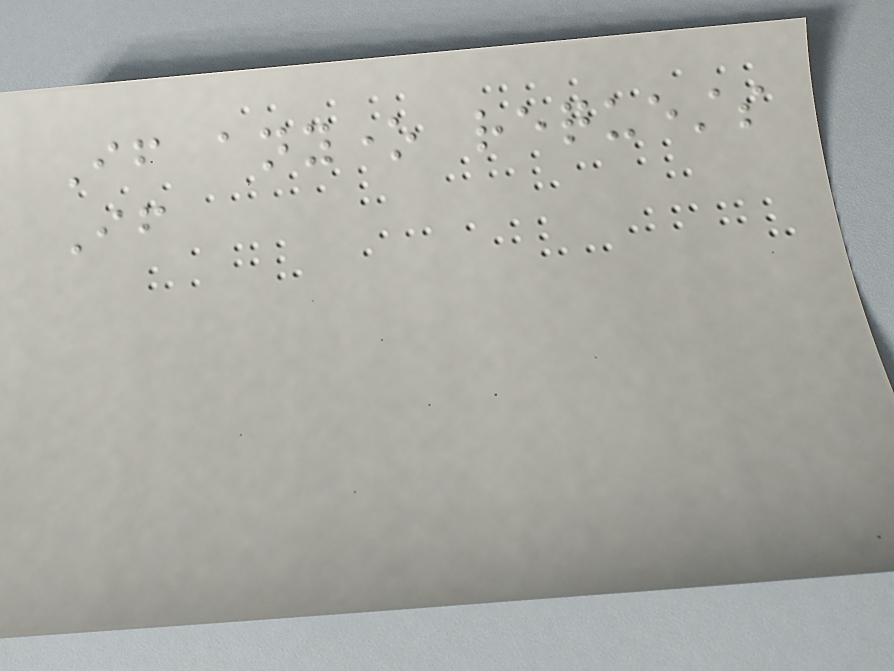If anyone requests
If
